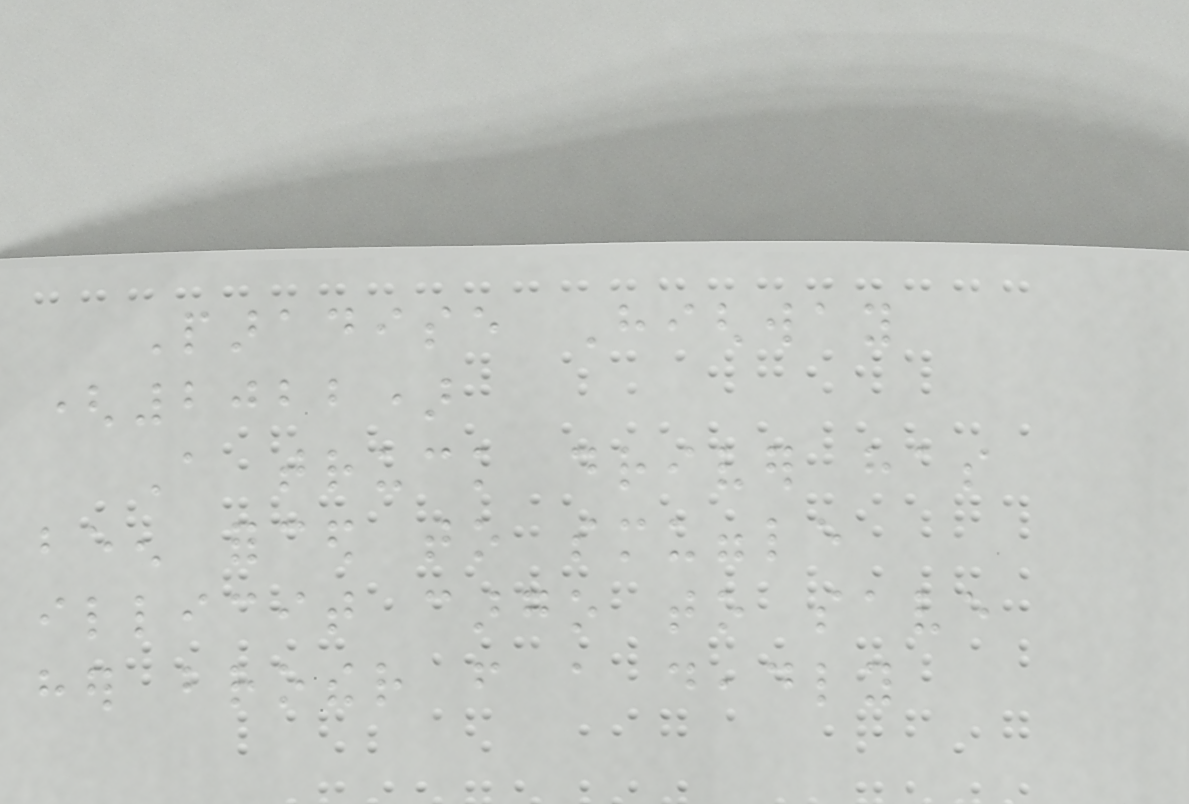Paradise Highway
(2022)
A truck driver has
been forced to smuggle
illicit cargo to save
her brother from a deadly
